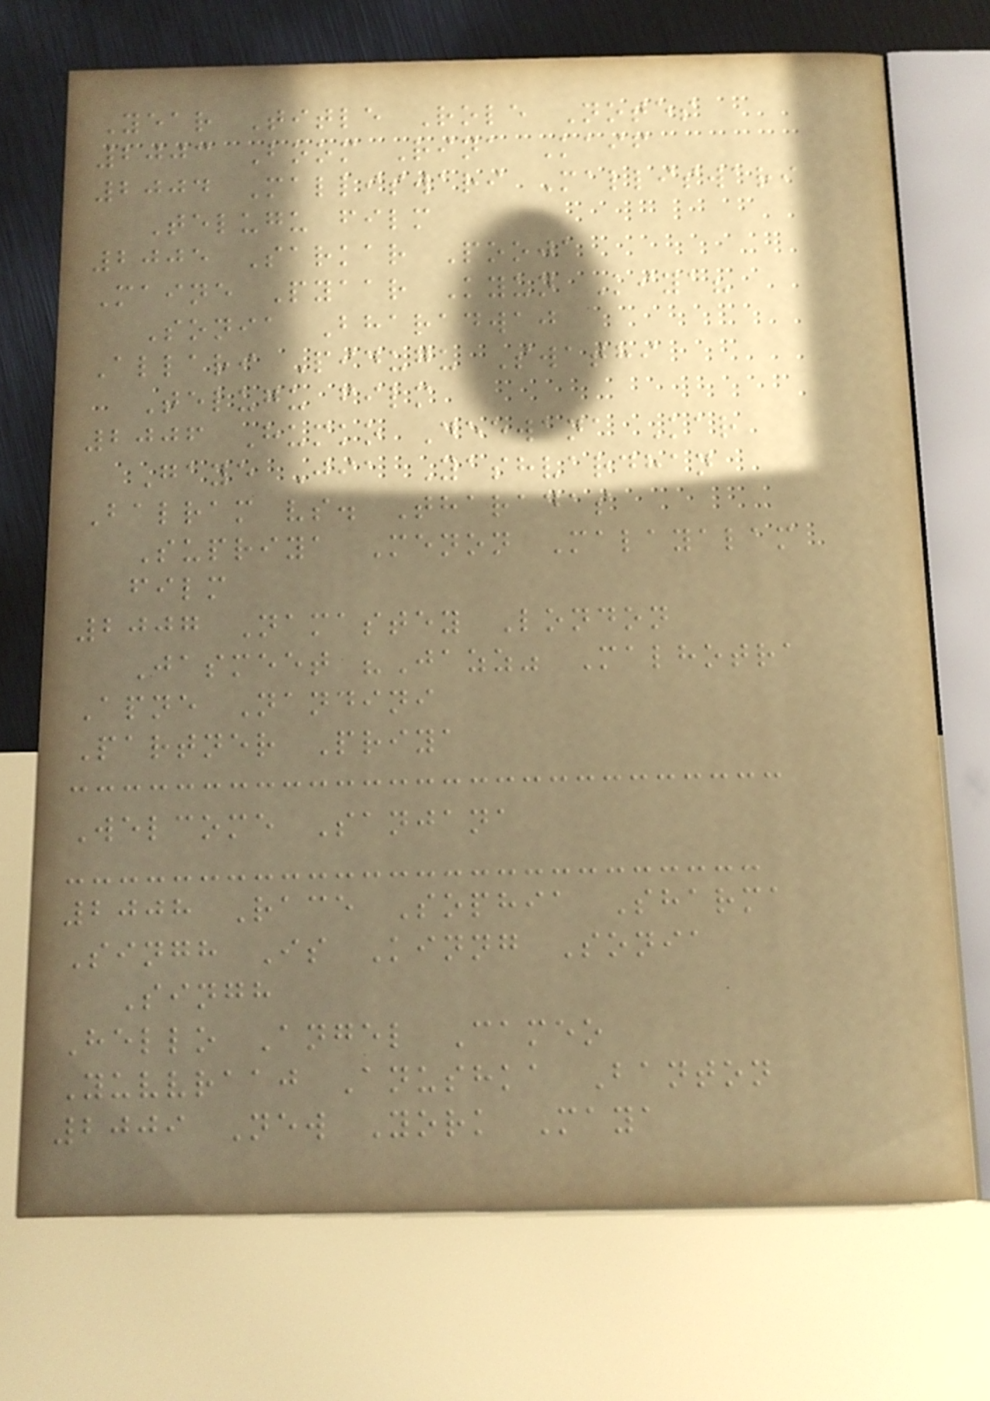Year Title Role Notes
2003 Boom Rina Kaif
2004 Malliswari Malliswari
Telugu film
2005 Sarkar Pooja
Maine Pyaar Kyun Kiya?
Sonia Bharadwaj
Allari Pidugu Swathi
Telugu film
2006 Humko Deewana Kar
Gaye Jia Yashvardhan
Balram vs. Tharadas
Supriya Menon Malayalam
film
2007 Namastey London
Jasmeet "Jazz" Malhotra
Apne Nandini
Partner Priya
Welcome Sanjana
2008 Race Sophia Sharma
Singh Is Kinng Sonia
Singh
Hello Angel Cameo
Yuvvraaj Anushka Banton
2009 New York Maya
